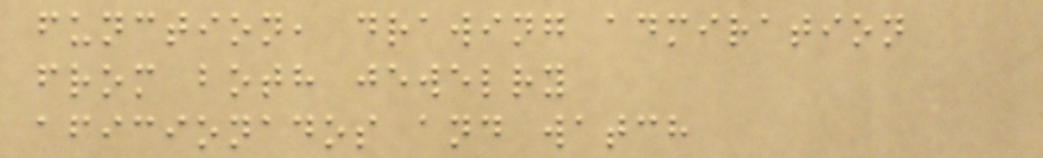function, drawing admiration
from both jewelry
aficionados and watch
